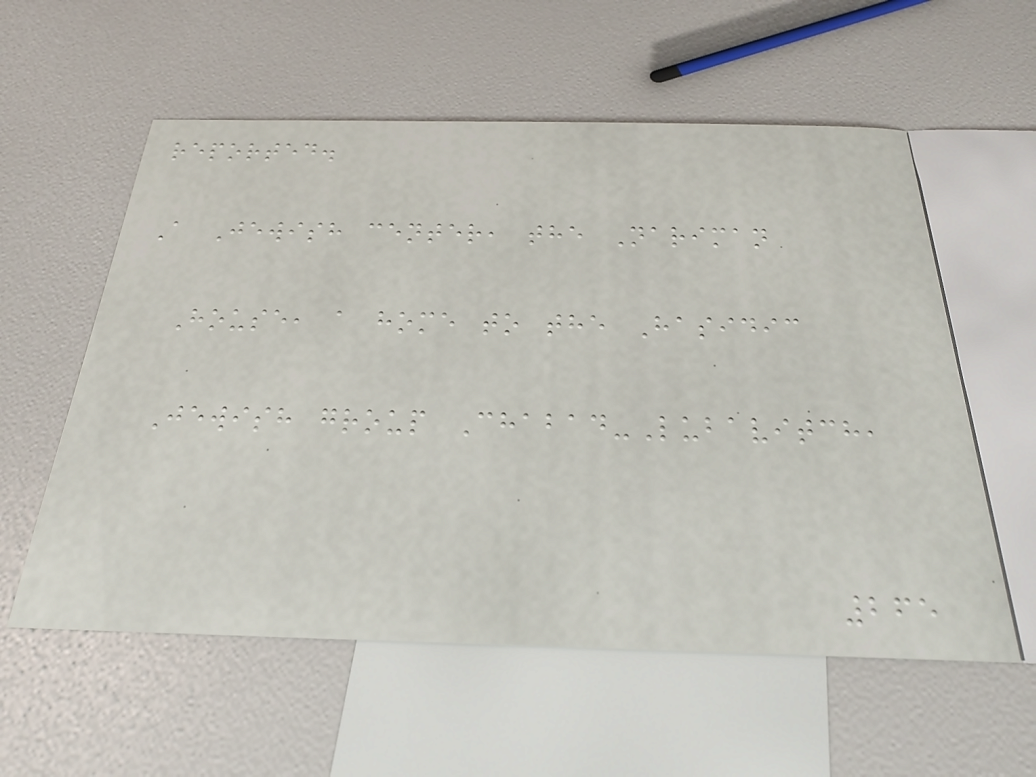reported.
A Jewish center, the Nariman
House, a home to the Hasidic
Jewish group Chabad-Lubavitch,
265
